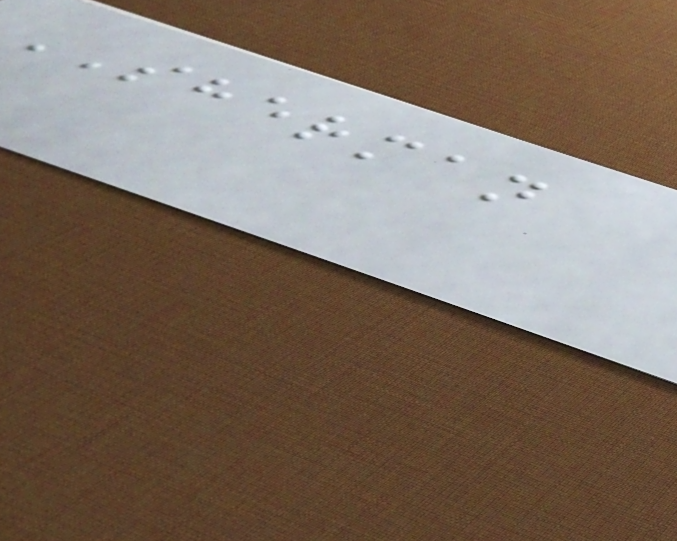SHERMAN
